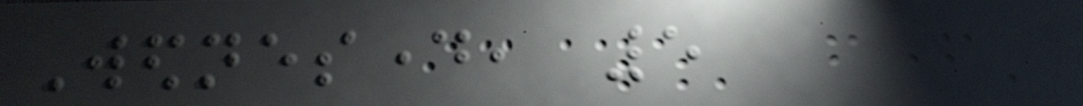Wednesday, 5
